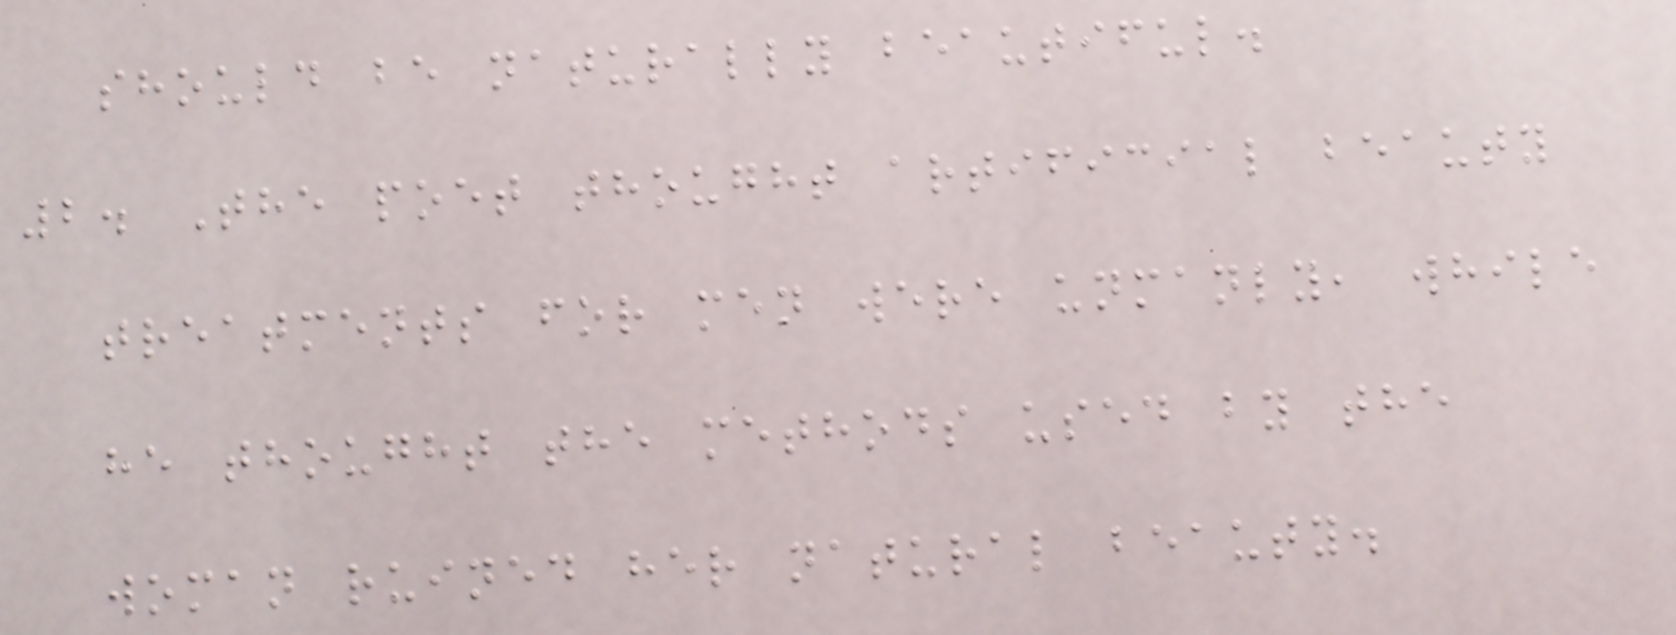should be naturally beautiful.
2. The poet thought artificial beauty
treatments for men were unmanly, while
he thought the methods used by the
woman ruined her natural beauty.
